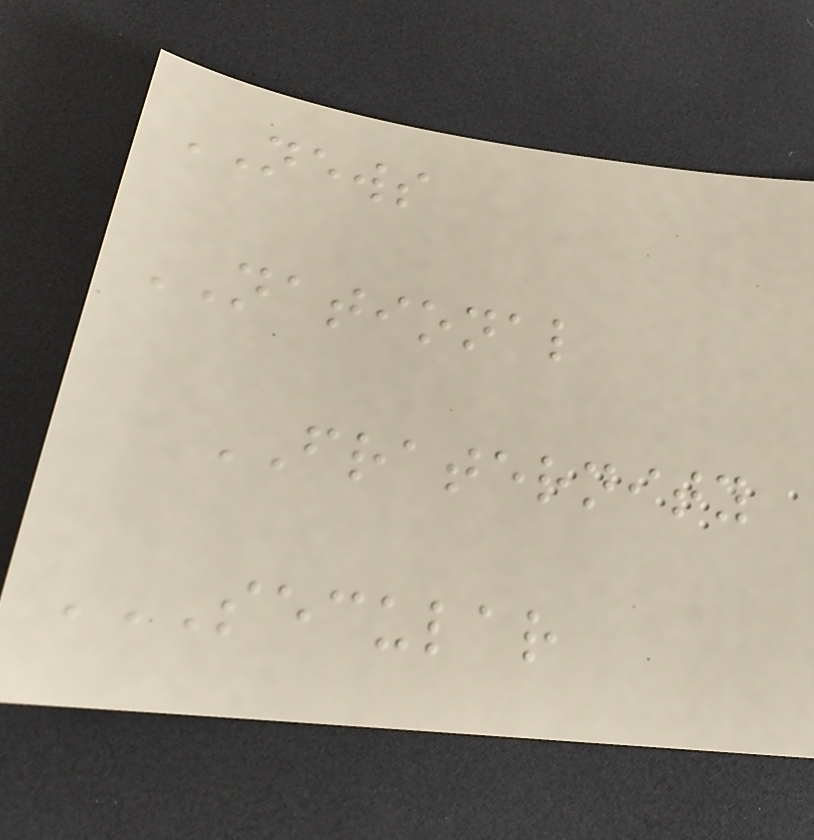NEWS
NATIONAL
FRATERNITY
SECULAR
